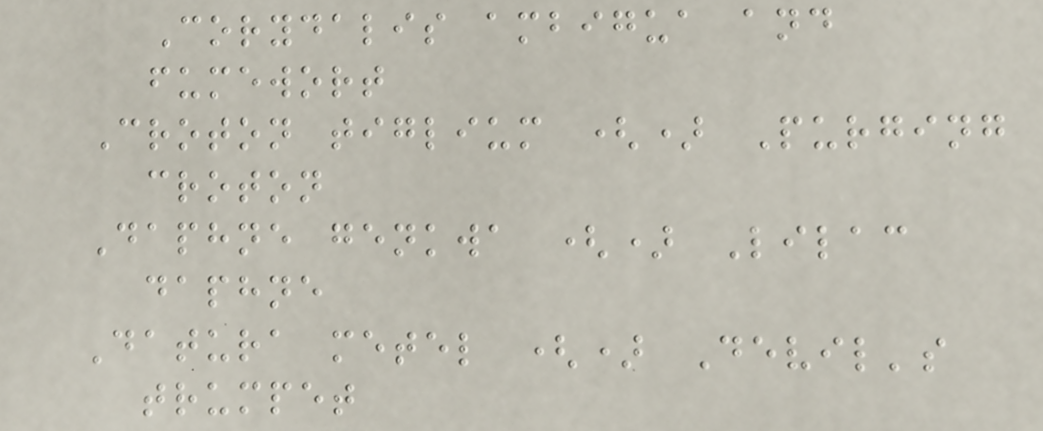Corydalis ambigua and
fumewort
Croton tiglium () Purging
croton
Daphne genkwa () Lilac
daphne
Datura metel () Devil's
trumpet
